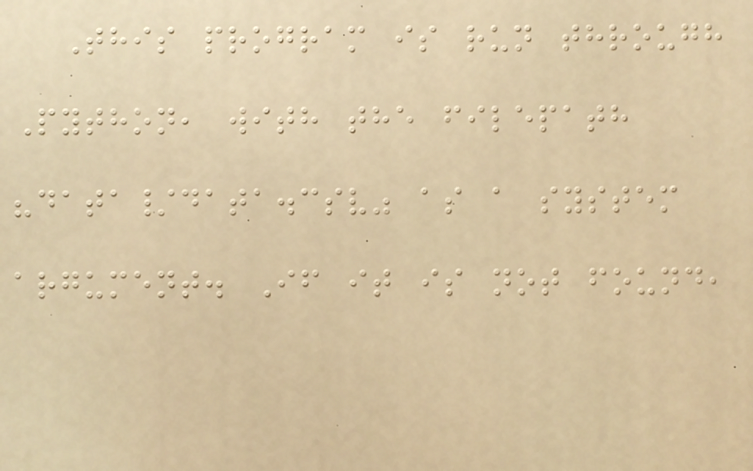This program is run through
Python, with the filepath
"data/data.csv" as a system
argument. If it is not found,
